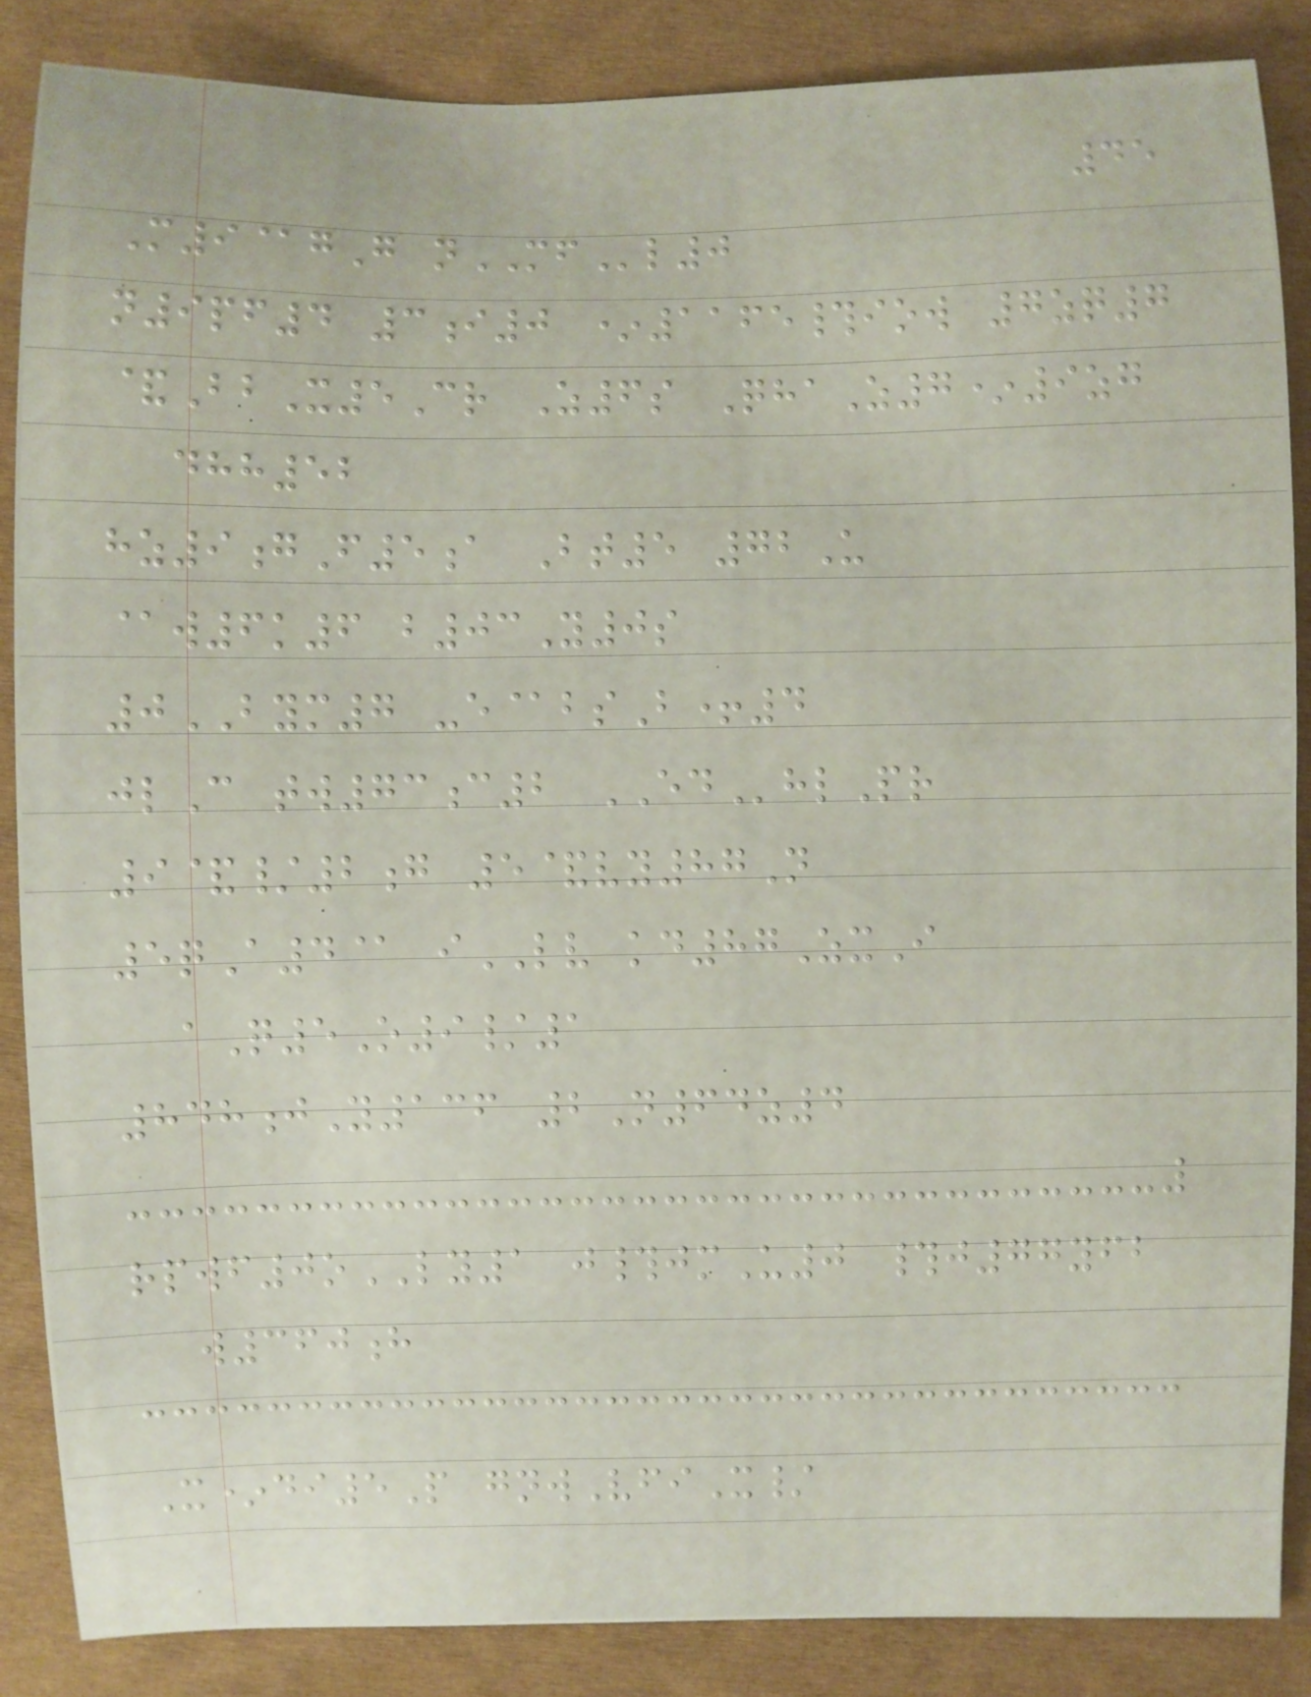45
M9@gG nMFl0
n9pf4 3i0 *1165#iow 7zq7
&BbX5Cr Z6s QhaZ7*9zg
dhh52
hz9gF5a Bt5 72U
@w6k6 b03Y0s
0BYM7 -e@bsB+4
jlC tw73c2 EDhlPr
9&/2g 5&vy87N
5qA4@ iLV kd87ZxI
aQ5O9/1
848jY136 2N64z4
rpwf0oLY1 j#jmU0 #j77yfb
w360h
X*di5P gnwVfiX/
